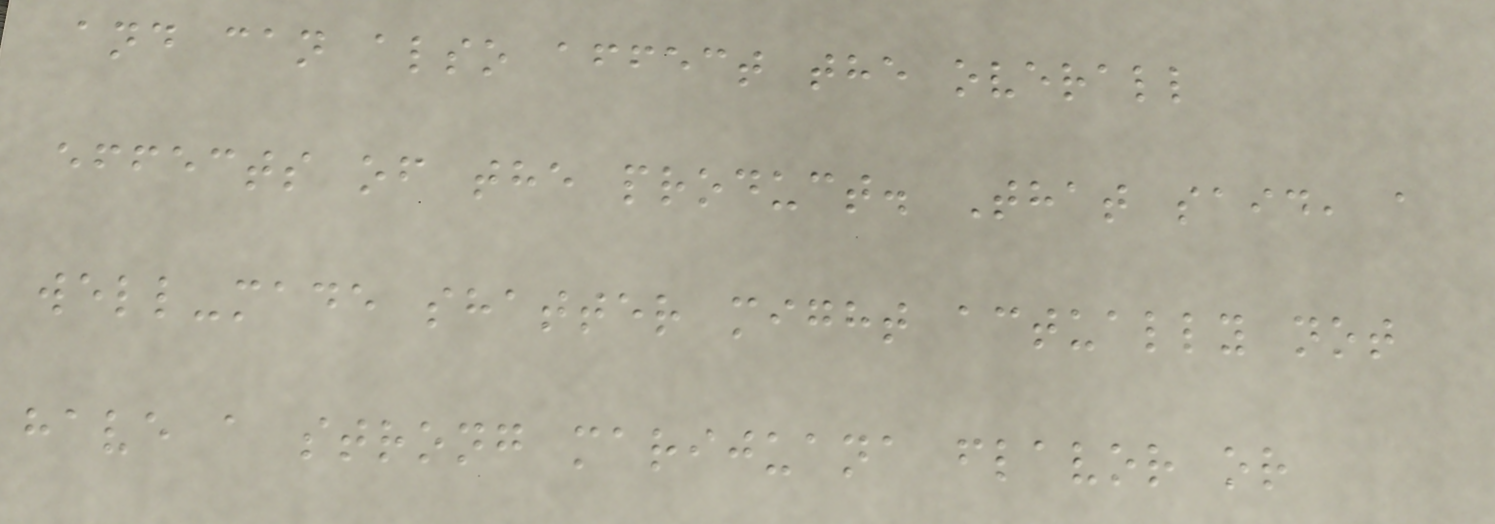and can also affect the overall
effects of the product. That said, a
well-made shatter might actually not
have a strong marijuana flavor or
